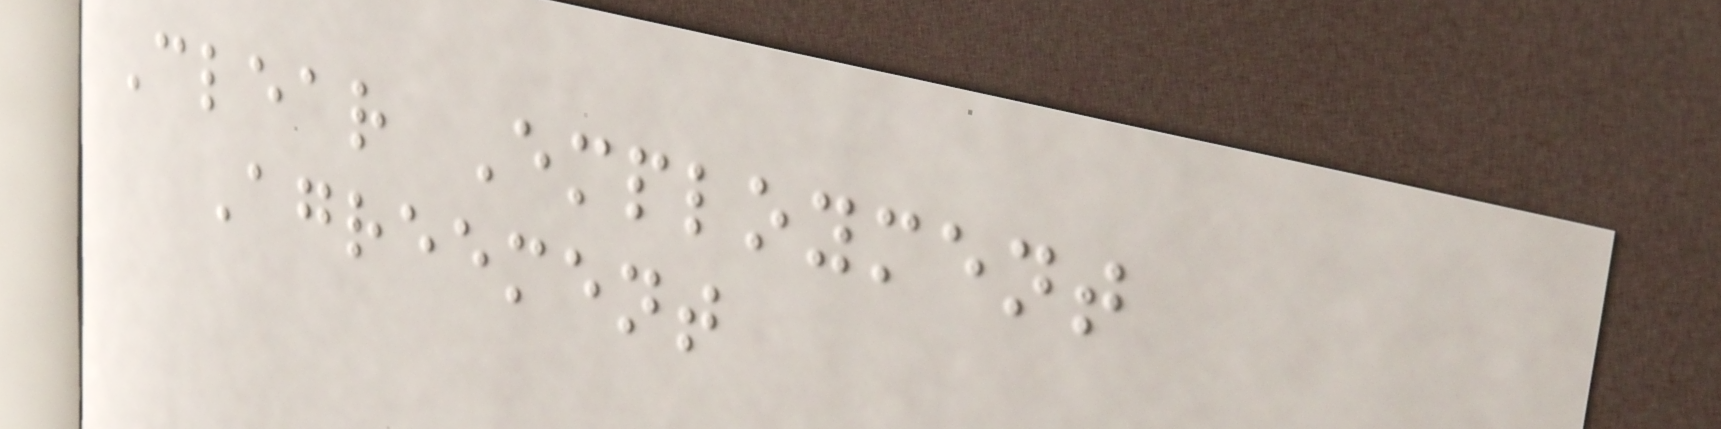Clear Employment
Agreement
